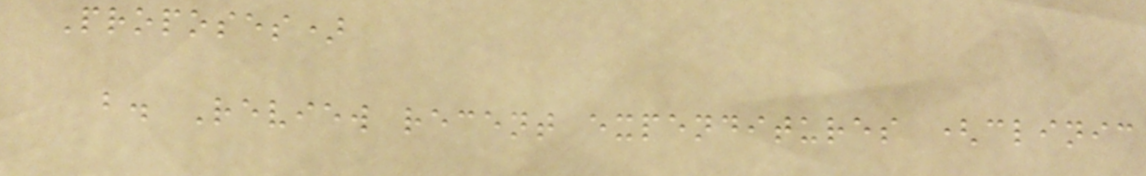Proposes)
b. Review recent expenditures (clinic
